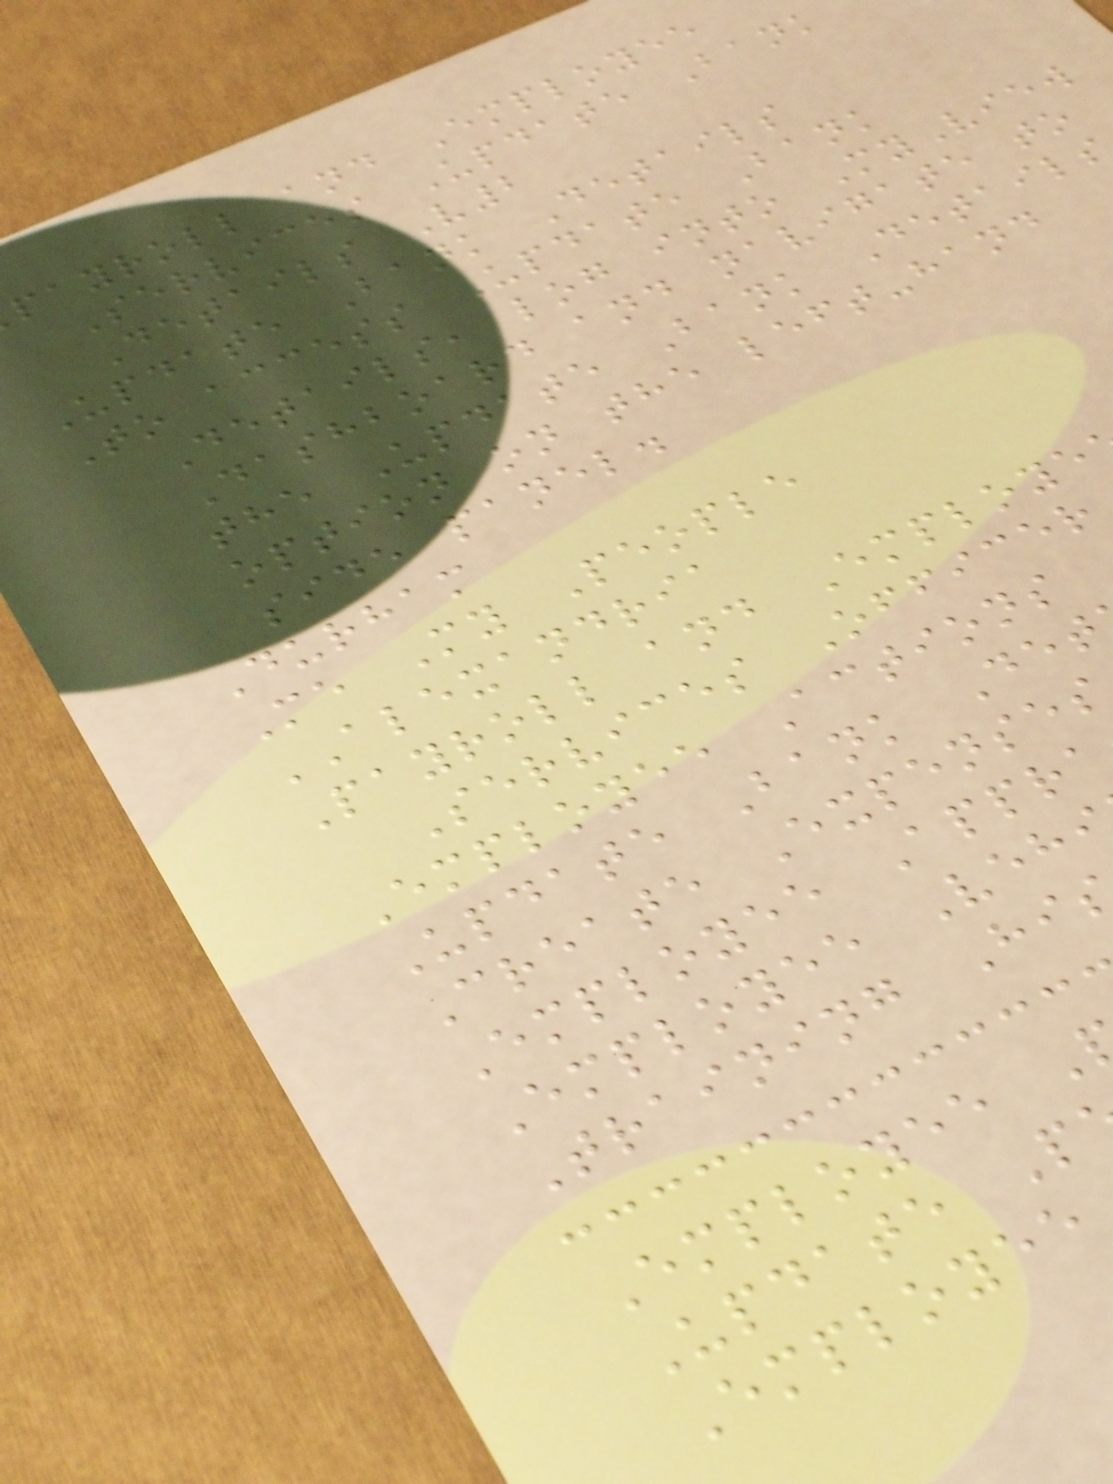payroll and Employee
Services Update Bank
Details V2
Update Bank Details
To access Update Bank
Details, log into MyView
Dashboard and navigate to
the Update Bank Details
option on the left-hand
side panel.
Durham
Me My People
ALEXANDRIA
Payroll and Employe
Services Officer
Employee Actions
Update Bank Det
Create Expenses
Employee Appra
Employee Veh
Training Hi
Employee
Update P
Employee
